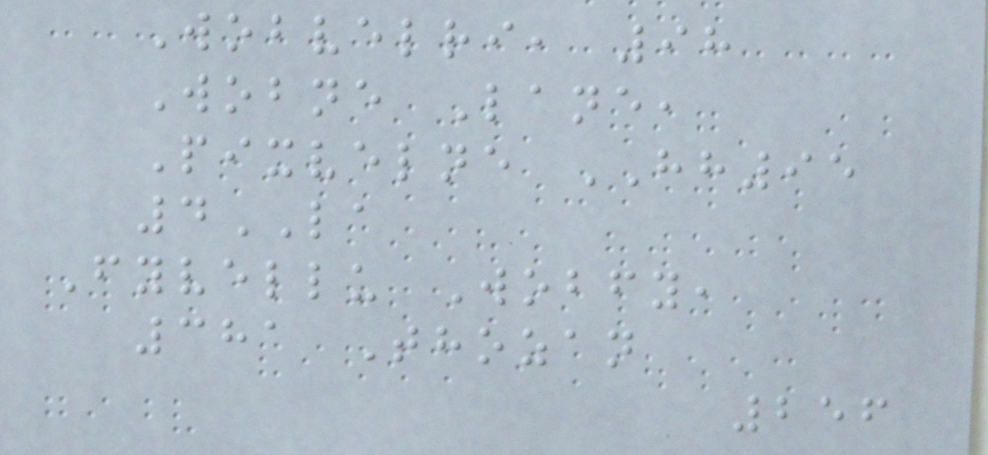Wobvelri, 98
Wobne Lane,
Pixvelne HH95
4LA
Fyvellu Wobfy,
381 Thozan
256
